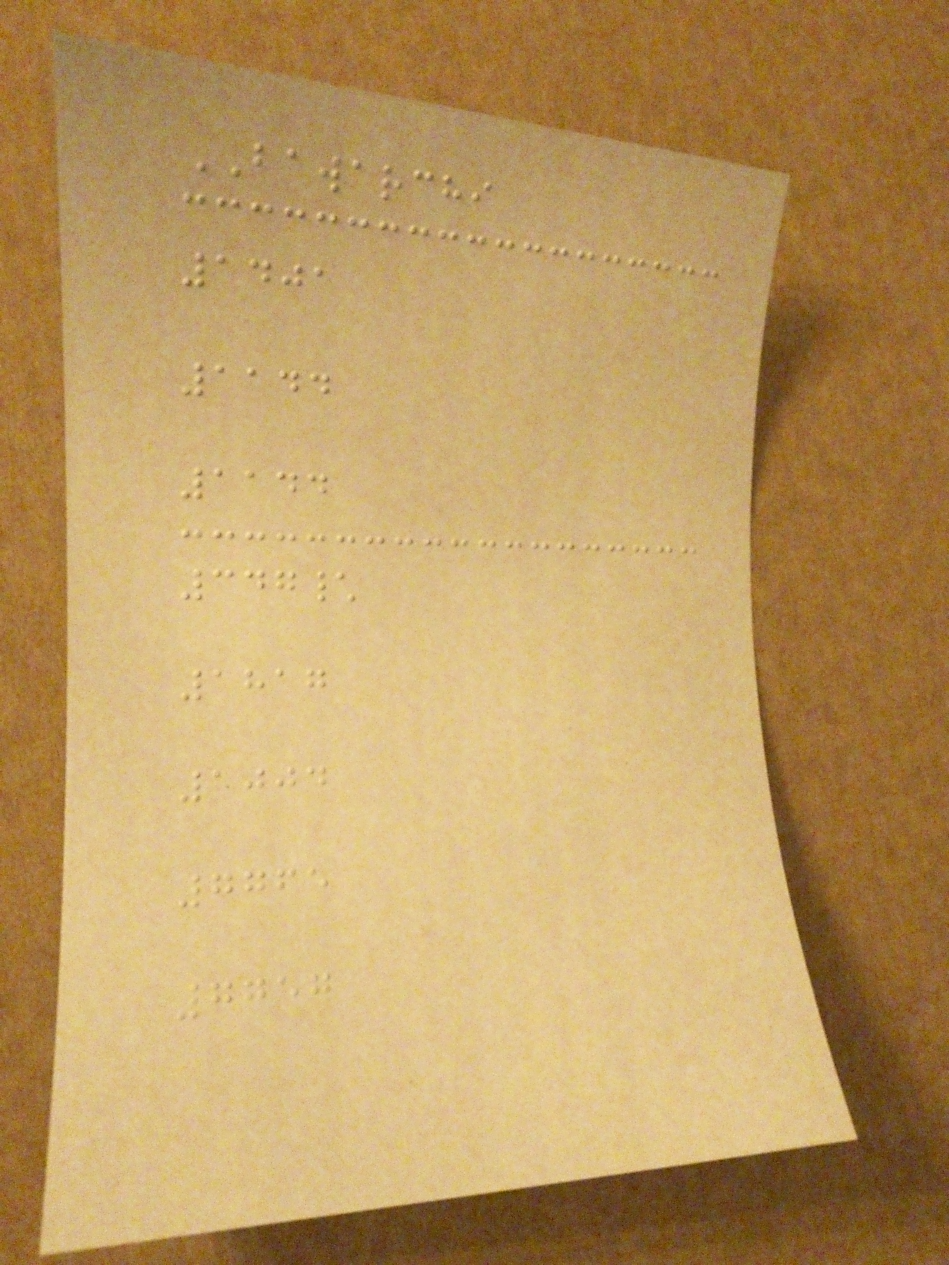BAWARCHI
1401
1144
1144
347\
1817
1004
7765
7757
